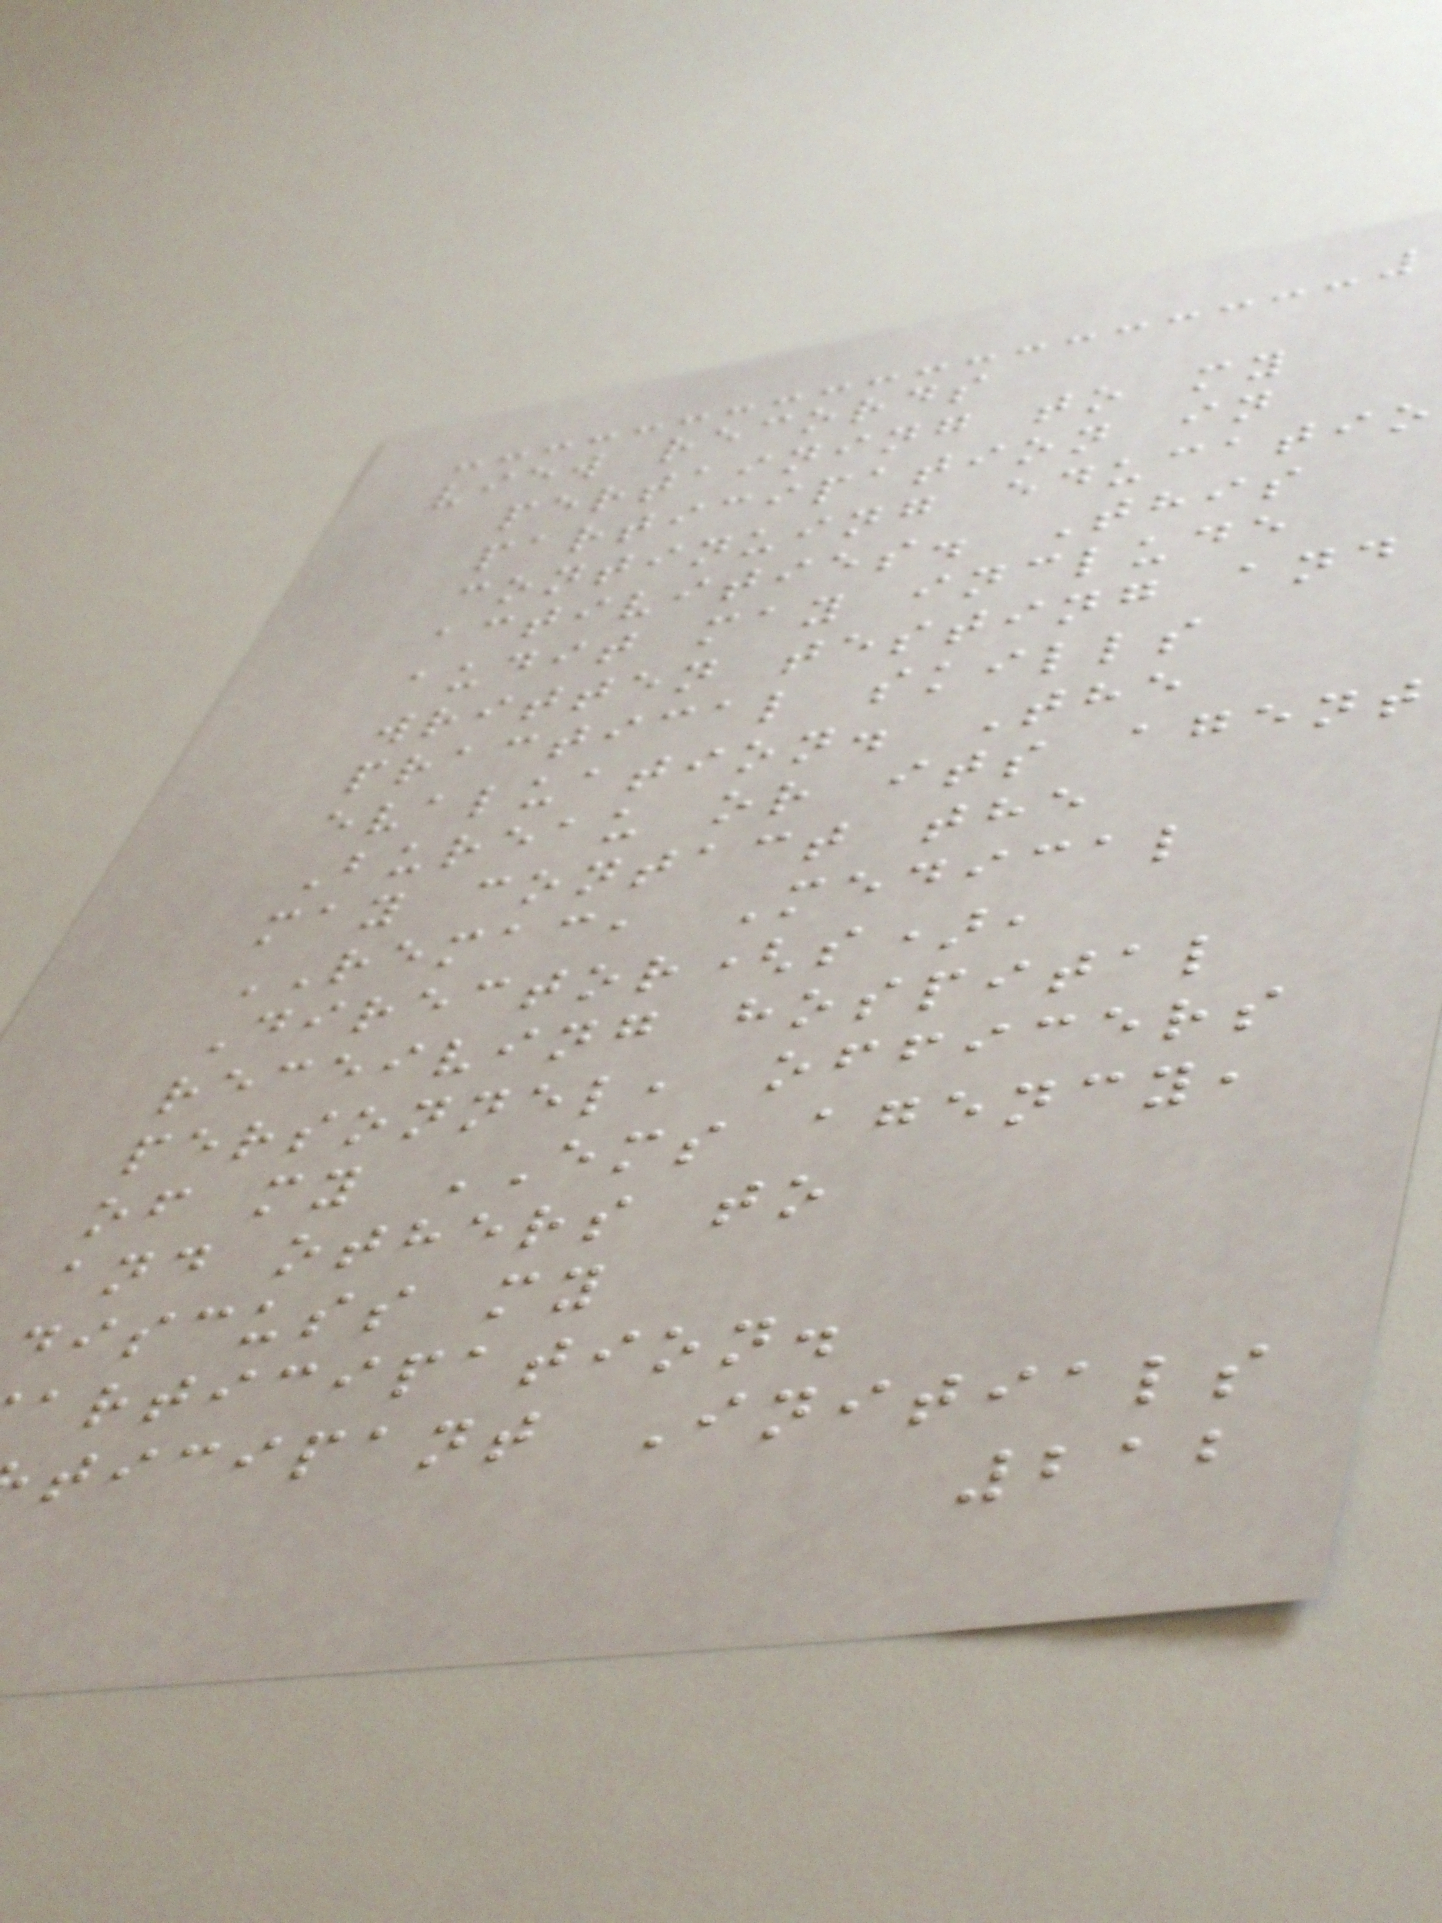view records
pertaining to my
participation in
continuing educatio
activities. This
audit may include
written testing and
practical skills
evaluation. The
Bureau or its agent
may contact the
REMAC, Medical
Director(s),
receiving hospital
personnel, officers
of my EMS agency,
and others to
discuss my
articipation.
ticipant Initials
212
